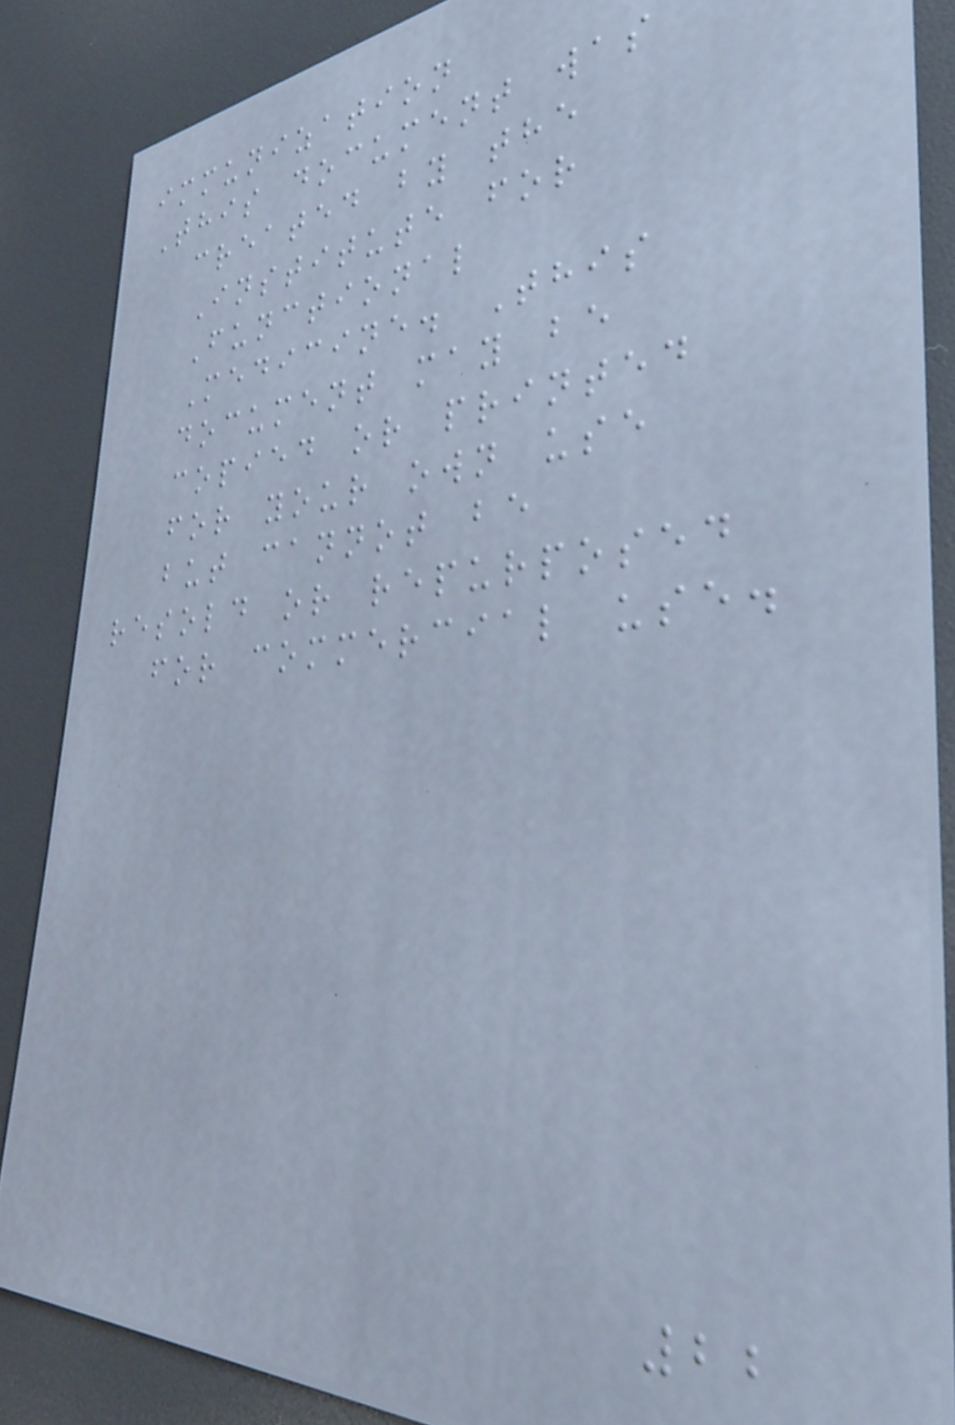immunization
This document was
created by the
Institute for
Functional
Medicine. This
document may be
copied or printed
for your own use
but cannot be
resold or repurposed
for commercial use.
22
